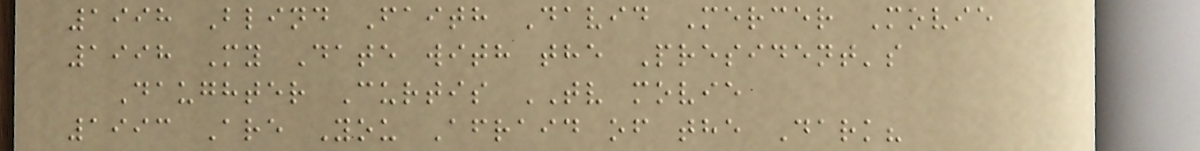1998 Blind Faith David Mercer Movie
1998 My Date with the President's
Daughter Curtis TV movie
1993 Are You Afraid of the Dark?
